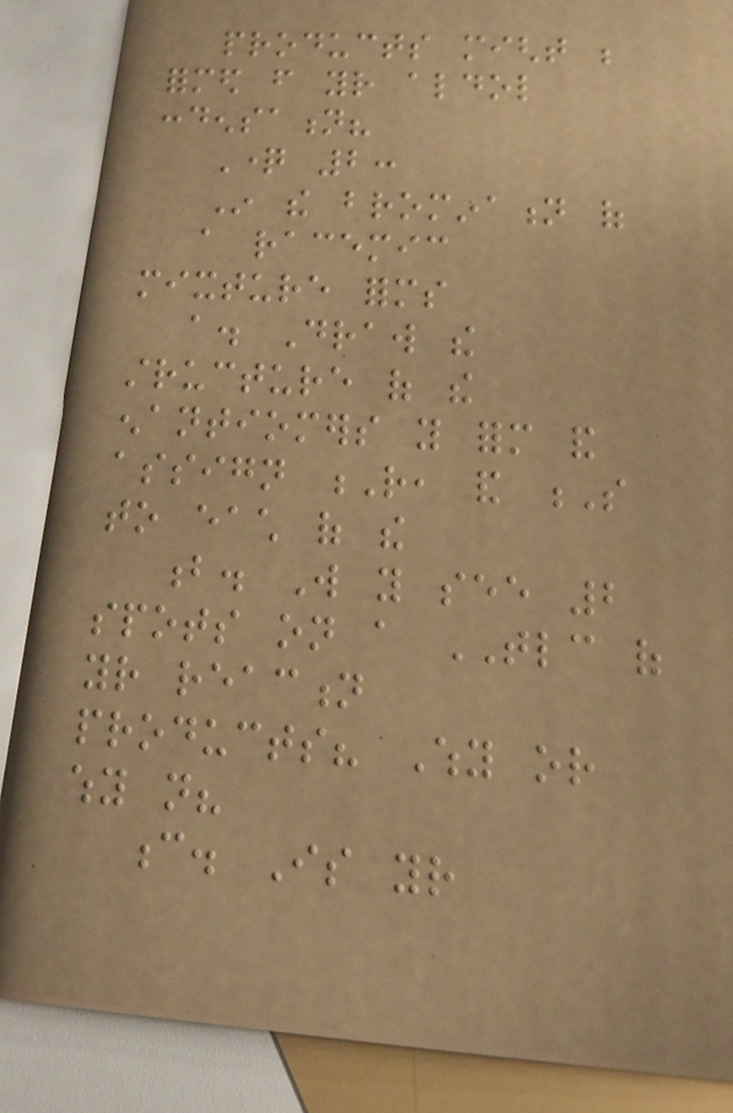products might be
formed from your aldol
condensation?
Question 2:
In the bromination of
a racemic
mixture forms
a. Draw the
structure of the
enantiomers you form and
assign R, and S
to each of the
b. Will you see 2
spots on a TLC of
your reaction
products? Why or
why not?
c. Is your
